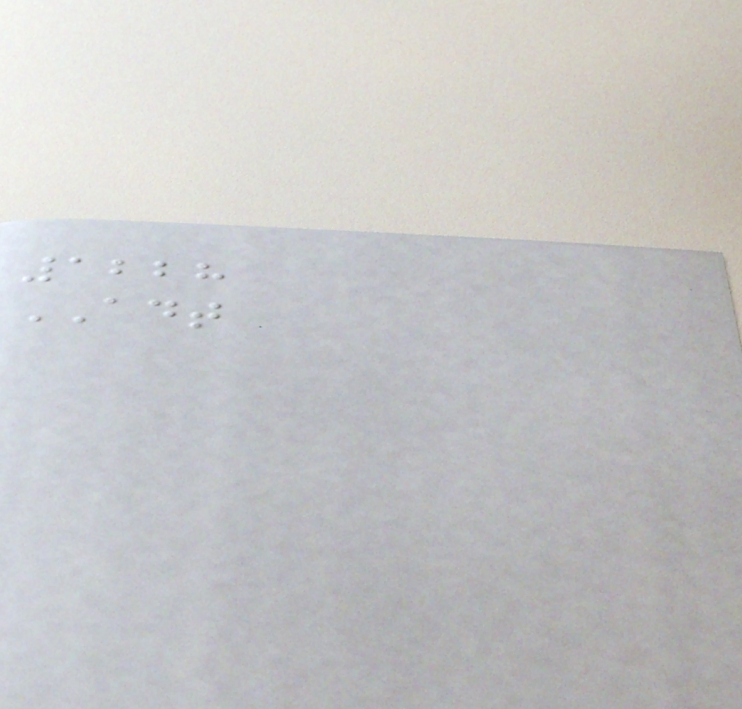1228
ADT
